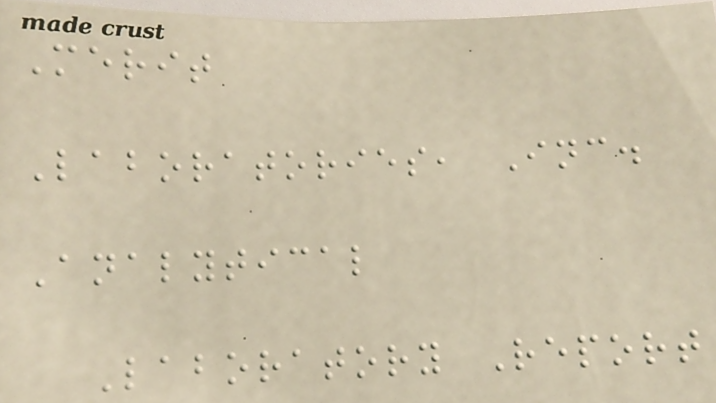Merit
Laboratories, Inc.
Analytical
Laboratory Report
